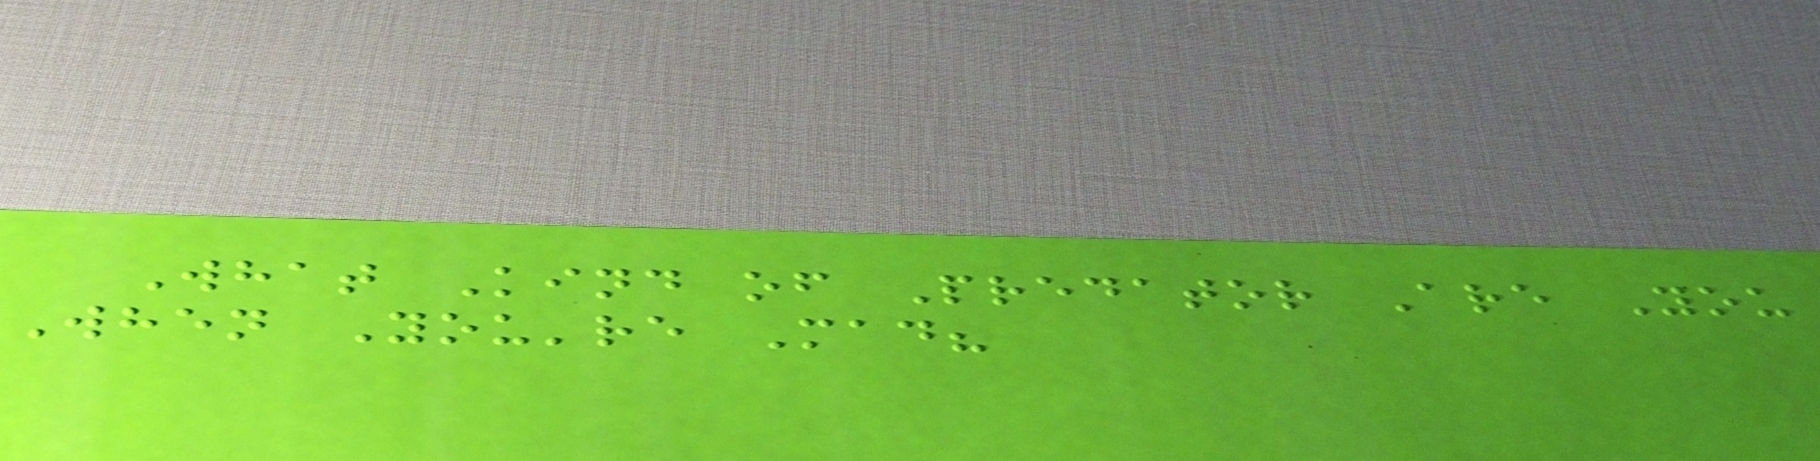What Kind of Predator Are You
When You're Mad?
